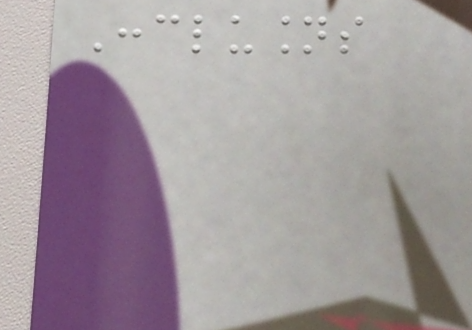Conclusions
